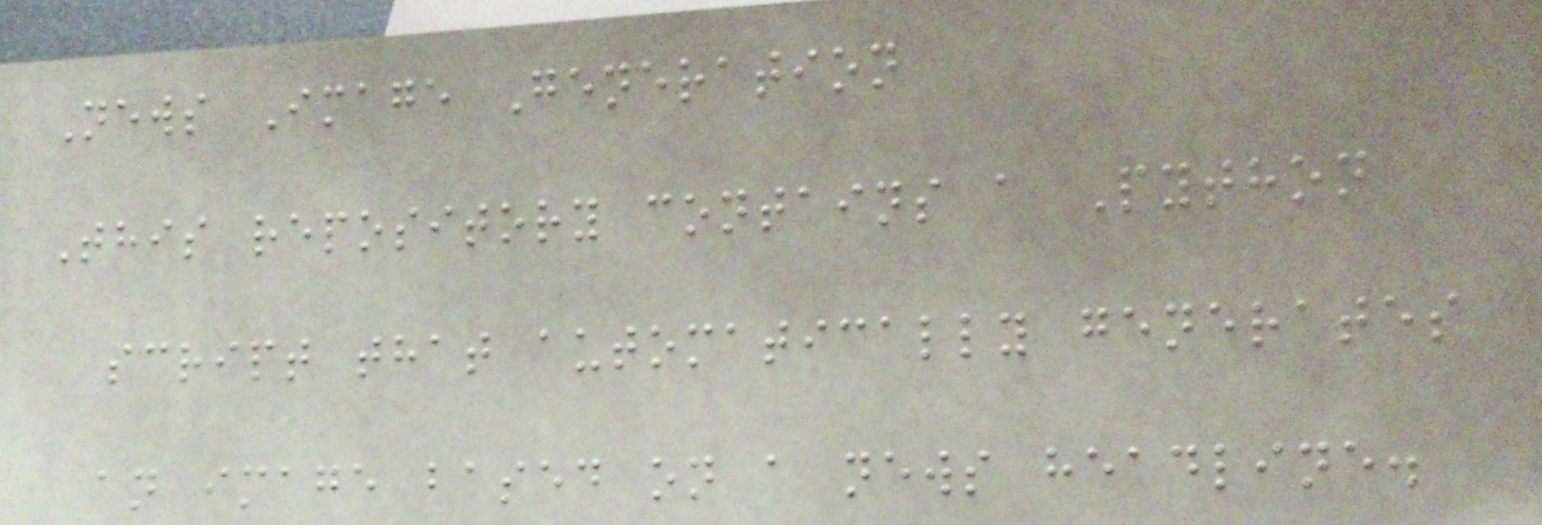News Image Generation
This repository contains a Python
script that automatically generates
an image based on a news headline.
